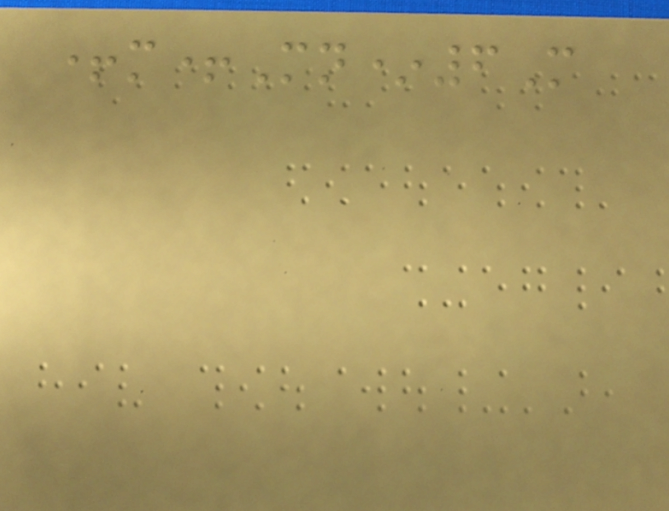+m+Mn*6M
